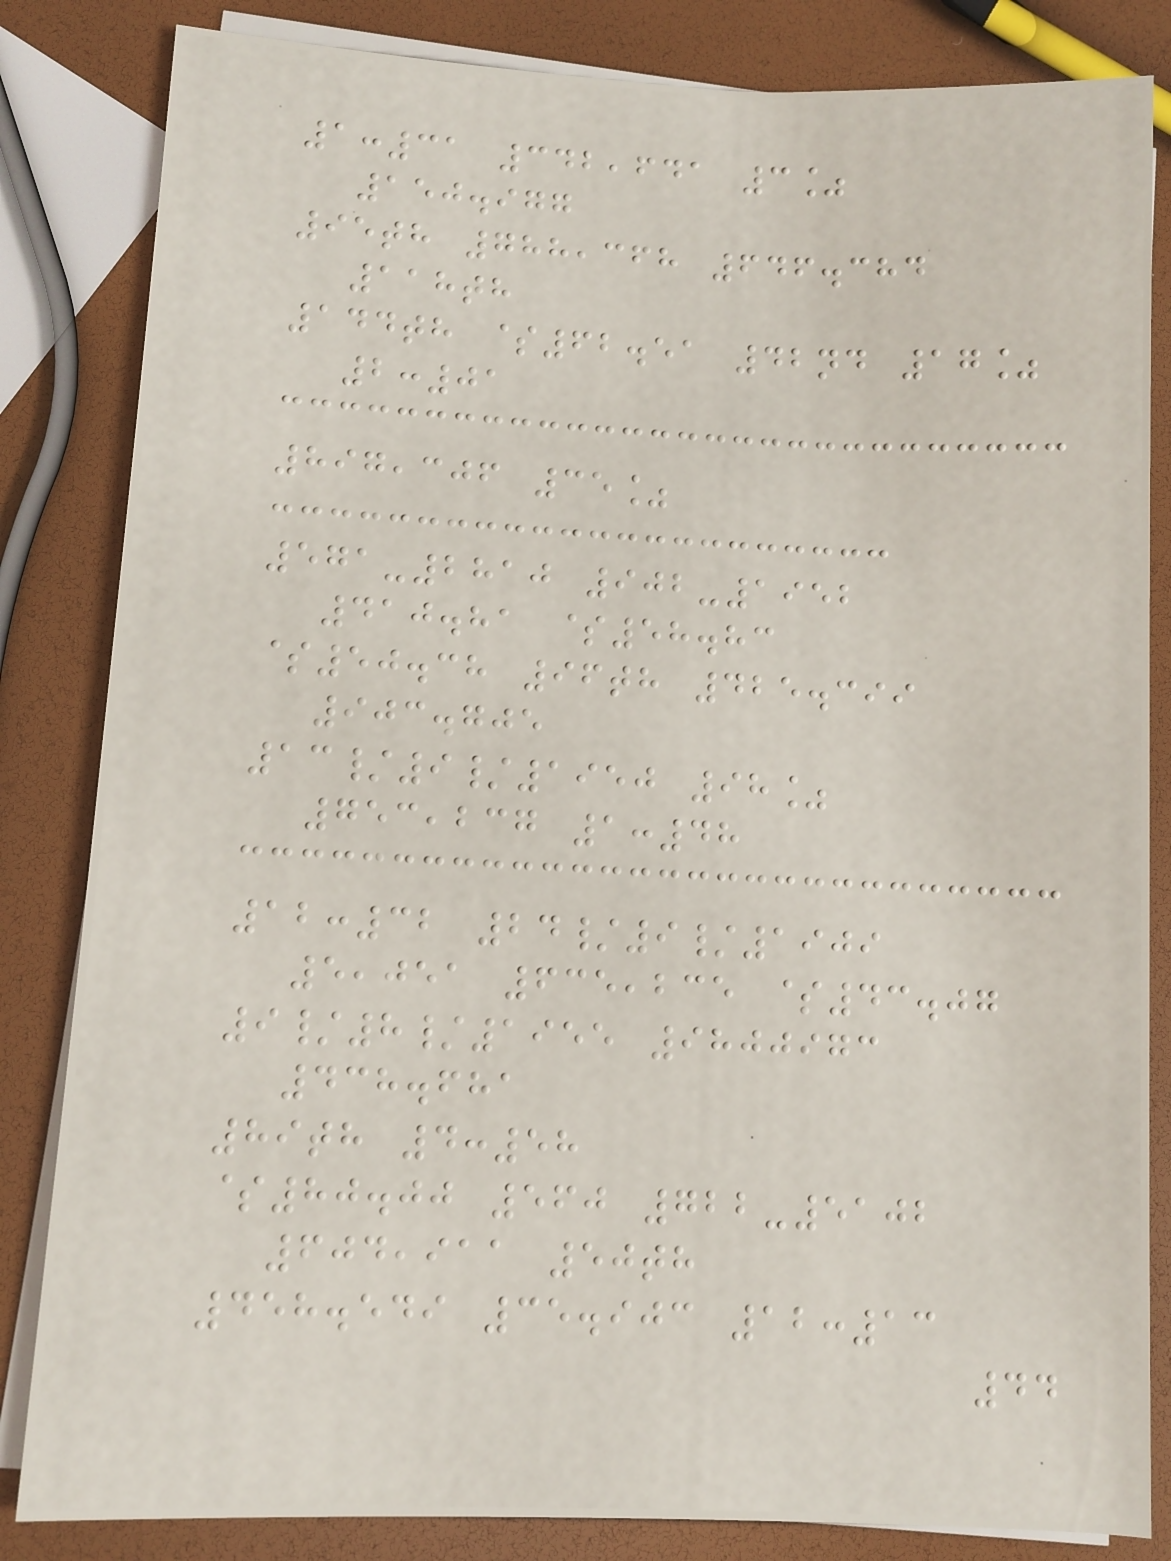1:31 342,641 3%
150.977
95th 788,368 646.384
118th
144th $62.51 42nd 17%
2:01
897,306 35%
571-2810 902-1952
410.81 $58.83
$50.38 96th 425.399
903.705
13/9/1950 98%
753,237 1:48
12:32 24/9/1909
5,051 635,235 $43.07
9/8/1955 9800973
438.681
89th 4:58
$80.00 560 722-5102
604,911 50th
458.549 35.903 12:13
44
